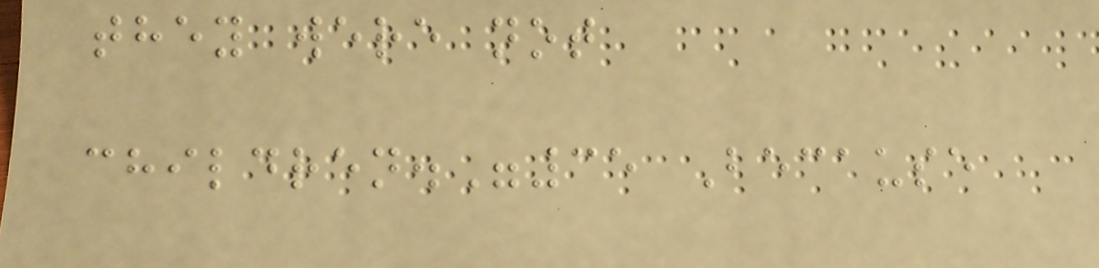they were not
children."35 Because
